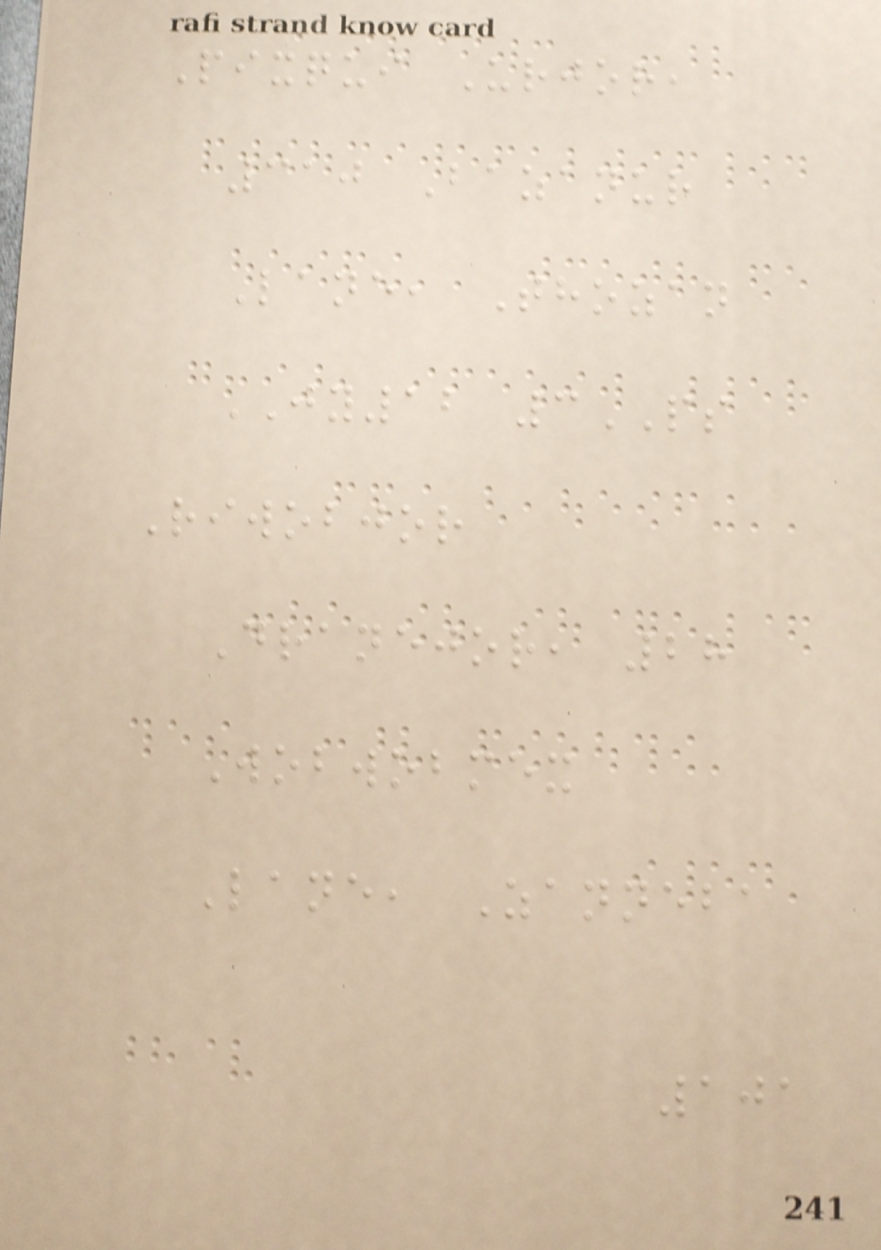Pixqui Urjor,
310 Bazanur
Lane, Thozan
JY12 3PS
Riwobjor
Dranejor, 28
Wobwobmex
Lane, Zanneba
101
